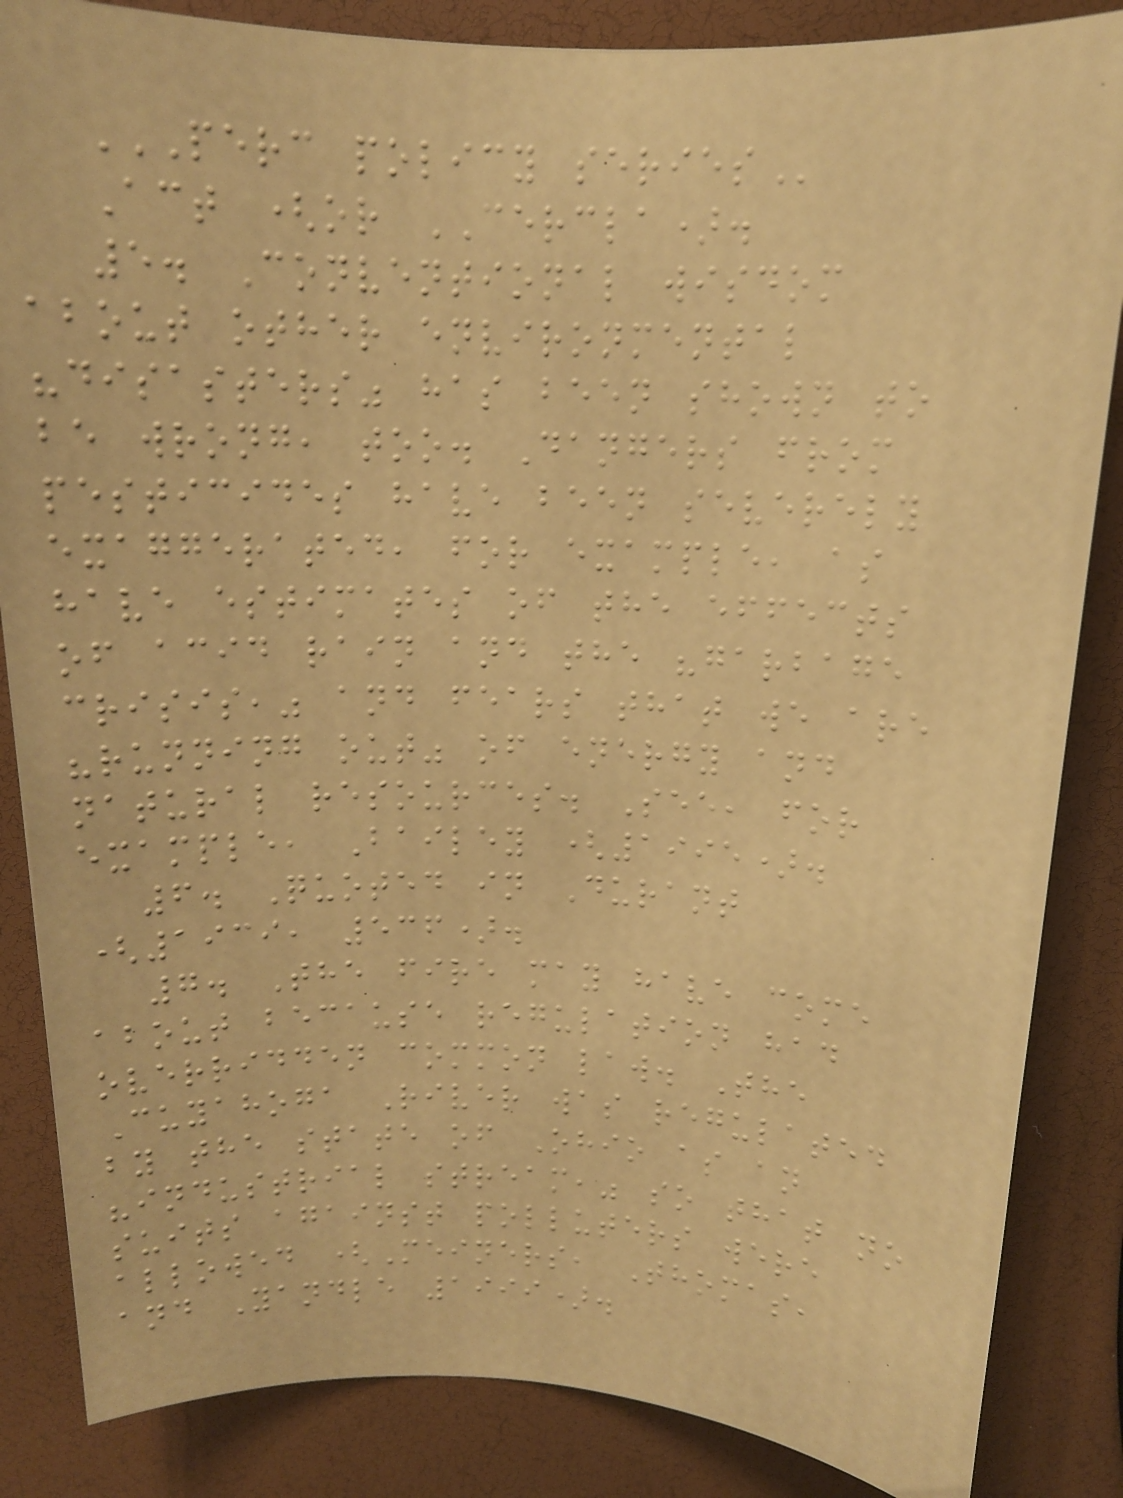PERC POLICY SERIES
Act (or CERCLA).
5. Conventional wisdom
about other environmental
"disasters" has been shown to
be wrong, too. Dangers from
pesticides have been severely
exaggerated, for example, as
have estimates of the effects
of acid rain and the "garbage
crisis," and fears that we are
"running out" of energy and
natural resources. See, for
example, Bailey (1995).
6. Quoted in Durant
(1939, 536).
7. The fire may have come
about because regulation had
overridden common law. The
Cuyahoga River was regulated
by the state of Ohio as an
"industrial stream," so that no
suits against polluters were
allowed (Meiners, Thomas,
and Yandle 1999).
